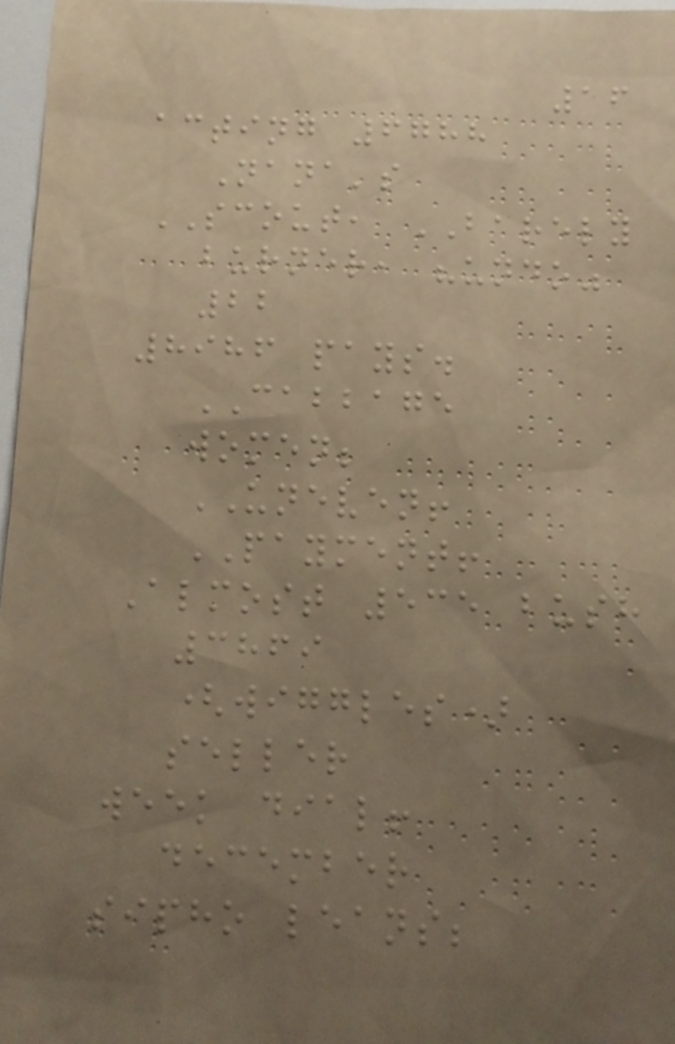16
acting 6788
Nana's
SCOUT, BARELY
burner, "undo"
22
8986 pays.
CABBAGE
women;
UNEVEN!
PAYMENT!
Almost 535 bush
3869
(wiggles)
seller
week dial!
december
sipho leans;
